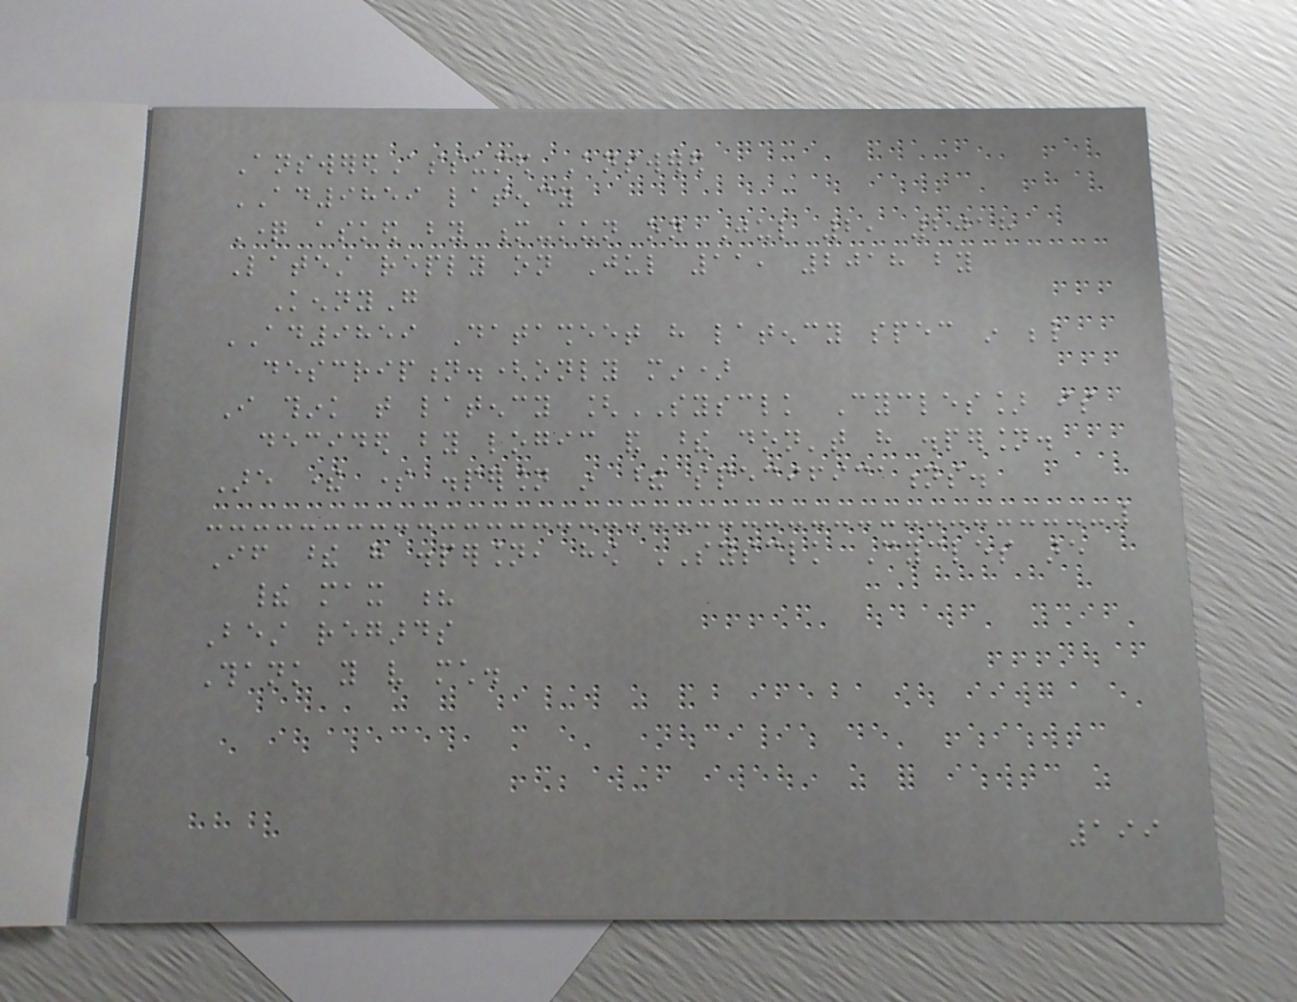AnsweredAssumed Answered
AD9859 latency
Question asked by m-kun on Jul 2, 2018
Latest reply on Jul 11, 2018 by
KennyG
AD9859 Datasheet have latency spec in below
description.(only min)
I think that latency [SYSCLK Cycles] is
decided by logic and these don't have dispersion.
Are there some dispersion in these specifications.
If these have dispersion, how SYSCLK Cycles are
their max ?
Best regards
Thank you very much.
199
